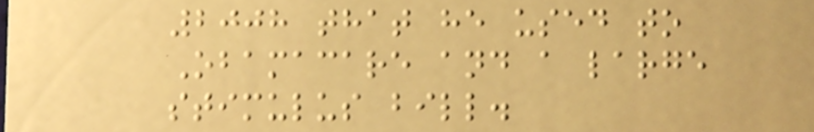2008 that he used to
Obamacare and a large
stimulus bill.
